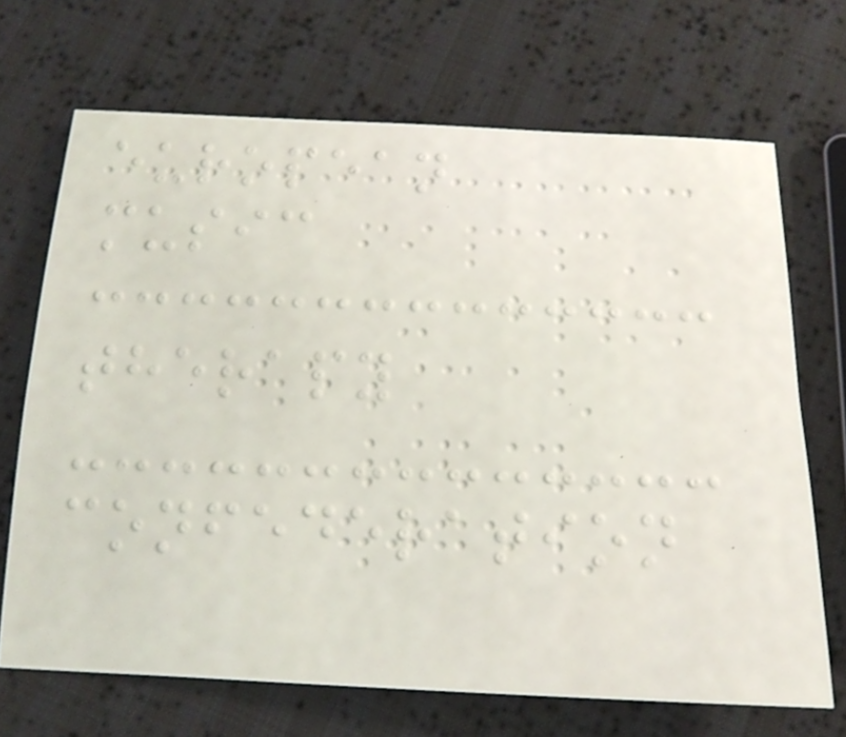european
music
therapy
confederation
